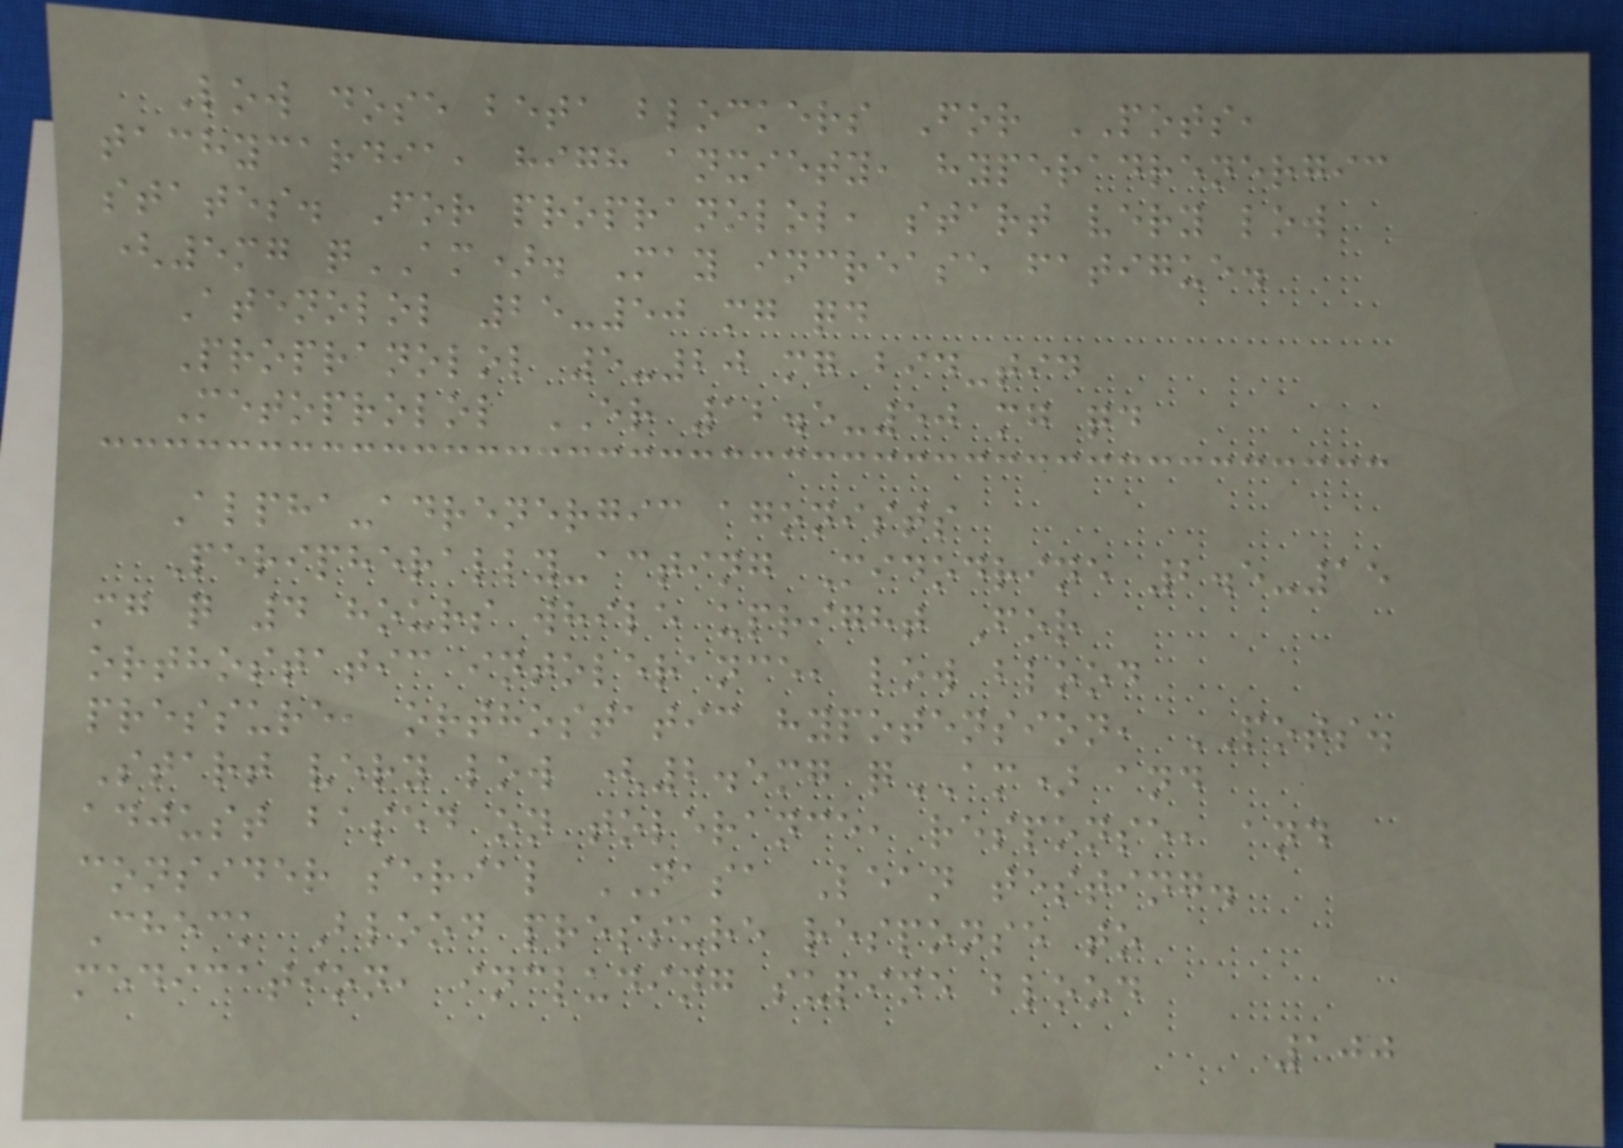Low dose beta blockers For POTS,
tachycardia, high anxiety, hyperadrenergic
states. For propranolol, start very low
(5mg qAM). May increase fatigue.
Atenolol 25-50 mg qd
Propranolol 5-20 mg bid-tid
Metoprolol ER 12.5-50 mg qd
Alpha-adrenergic agonists
Peripherally-acting Midodrine 2.5-15
mg q 4 hours while upright For
orthostatic intolerance, low blood
pressure, orthostatic hypotension, POTS.
Start very low (2.5mg qAM) and
adjust based on tolerance, response, and
consider serial NASA Lean testing.
Check Blood pressure response to
medication, including supine blood
100
